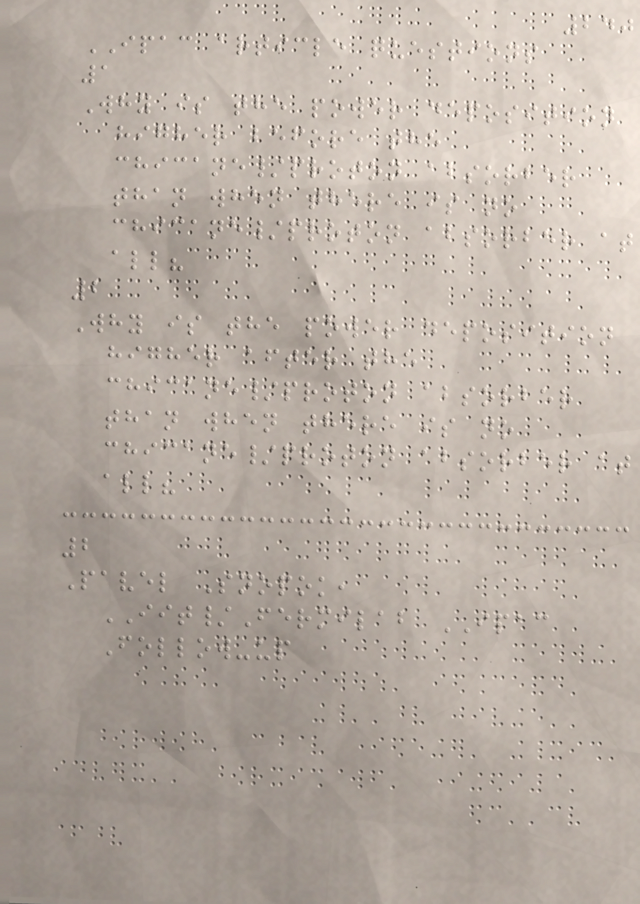240
IPAC article questions
1
Why is the power deposition
higher before the
chicane/proton absorber
than when there is no
chicane/proton absorber at
all?
2
Why is the power deposition
higher after the
chicane/proton absorber
than when there is no
chicane/proton absorber at
all?
2
Pavel Snopok,
IIT/Fermilab IPAC
Follow-up
